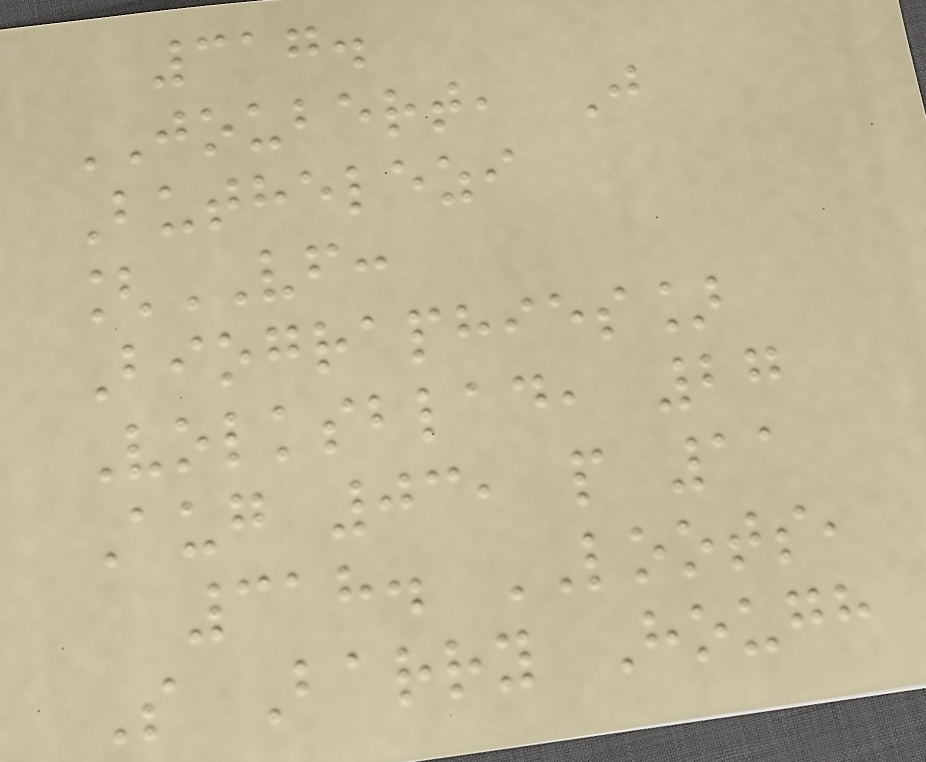317.
JOUBERT, J
Buthelezi
[VF:
Biographies]
Volksblad, 27
Aug 03, p 11
318. LOOTS,
S Barry Hough
